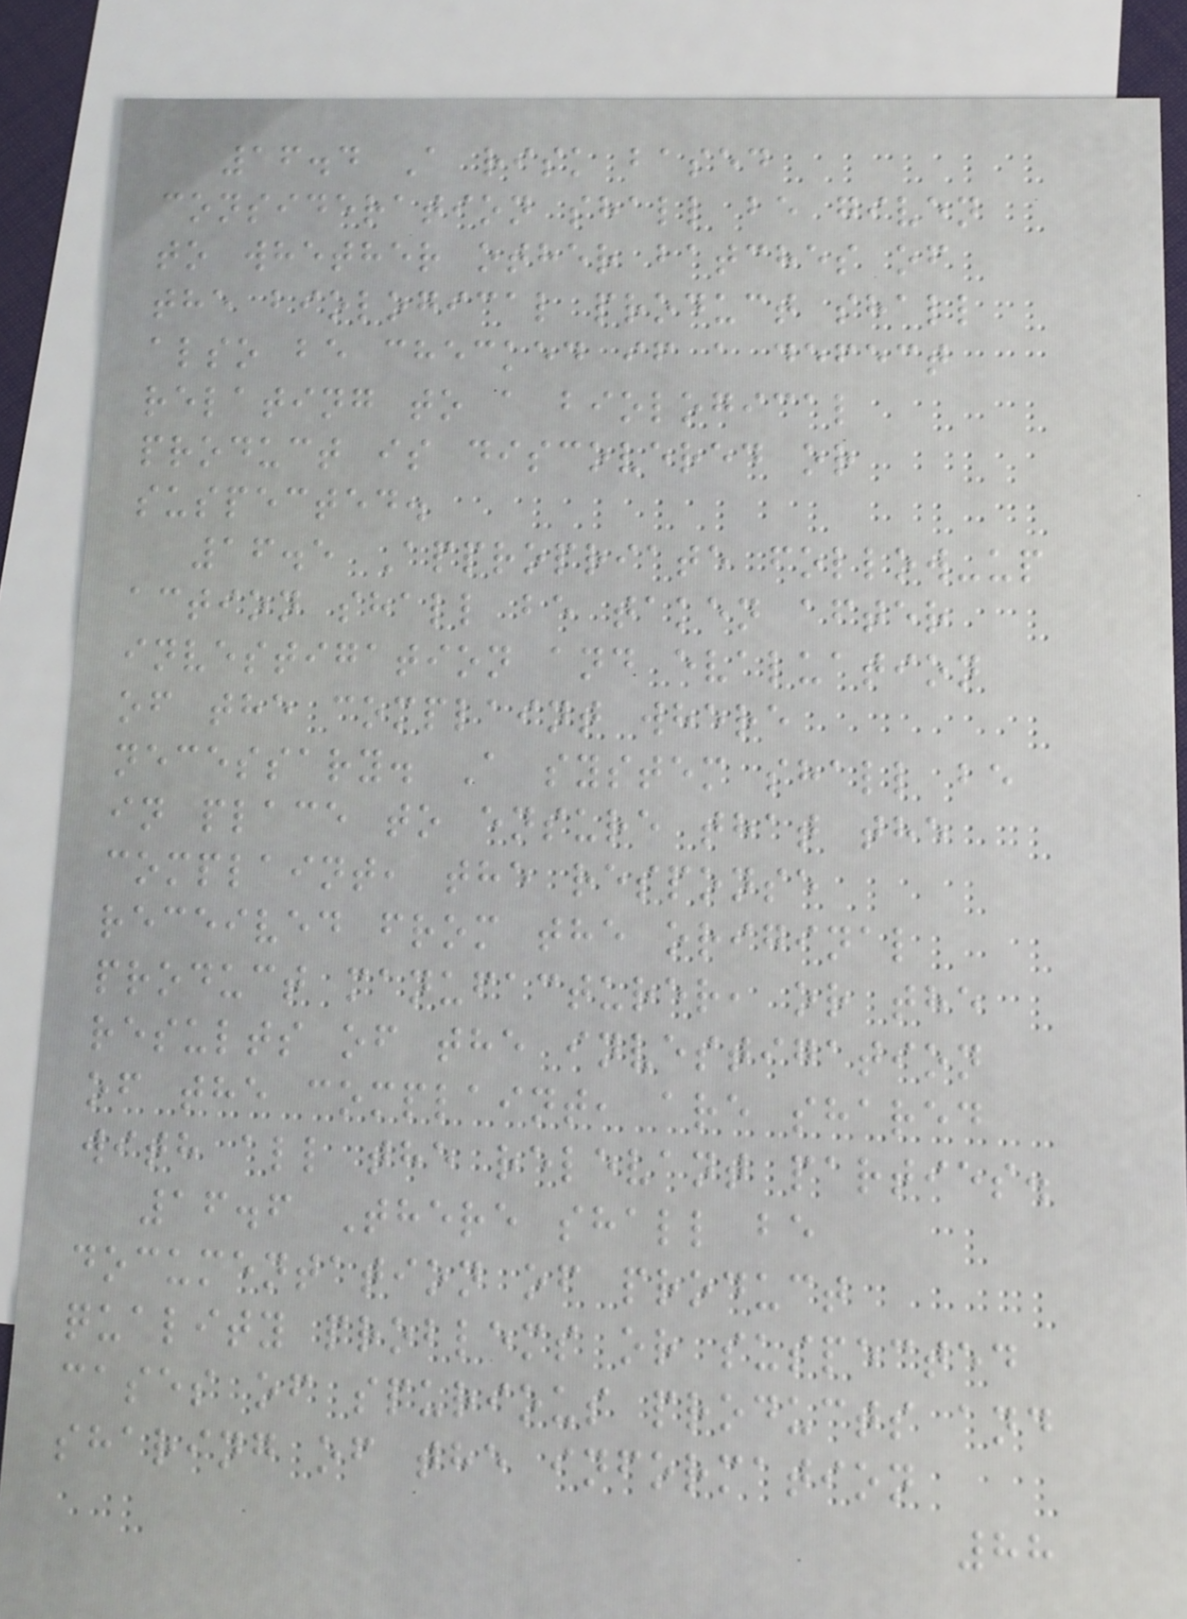16.4 A risk based
consideration shall be given
to whether other batches of
the biological product shall
also be checked if a defect
relating to a biological
product is discovered or
suspected.
16.5 Appropriate follow-up
action shall be taken after
investigation and evaluation
of the complaint where
necessary. A system shall be
in place to ensure that the
complaint, the response
received from the original
product manufacturer, or the
results of the investigation
of the complaint, are shared
with all the relevant parties.
16.6 There shall be
documentation of product
quality problems or suspected
cases of spurious products and
sharing of the information
88
